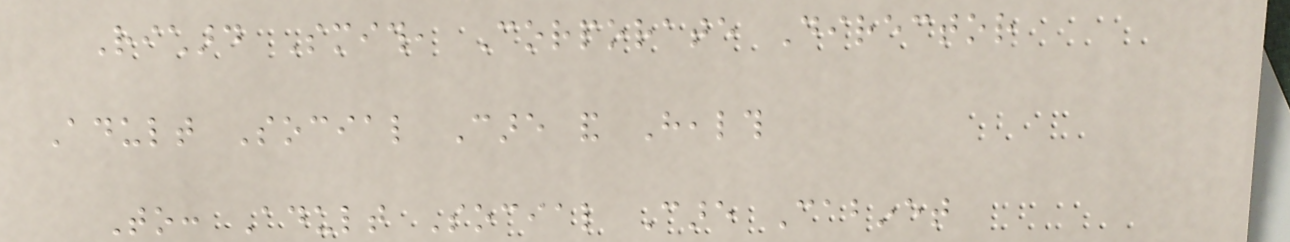Richard Smith, Corporate Director
Adult Social Care and Health
To: Adult Social Care Cabinet
